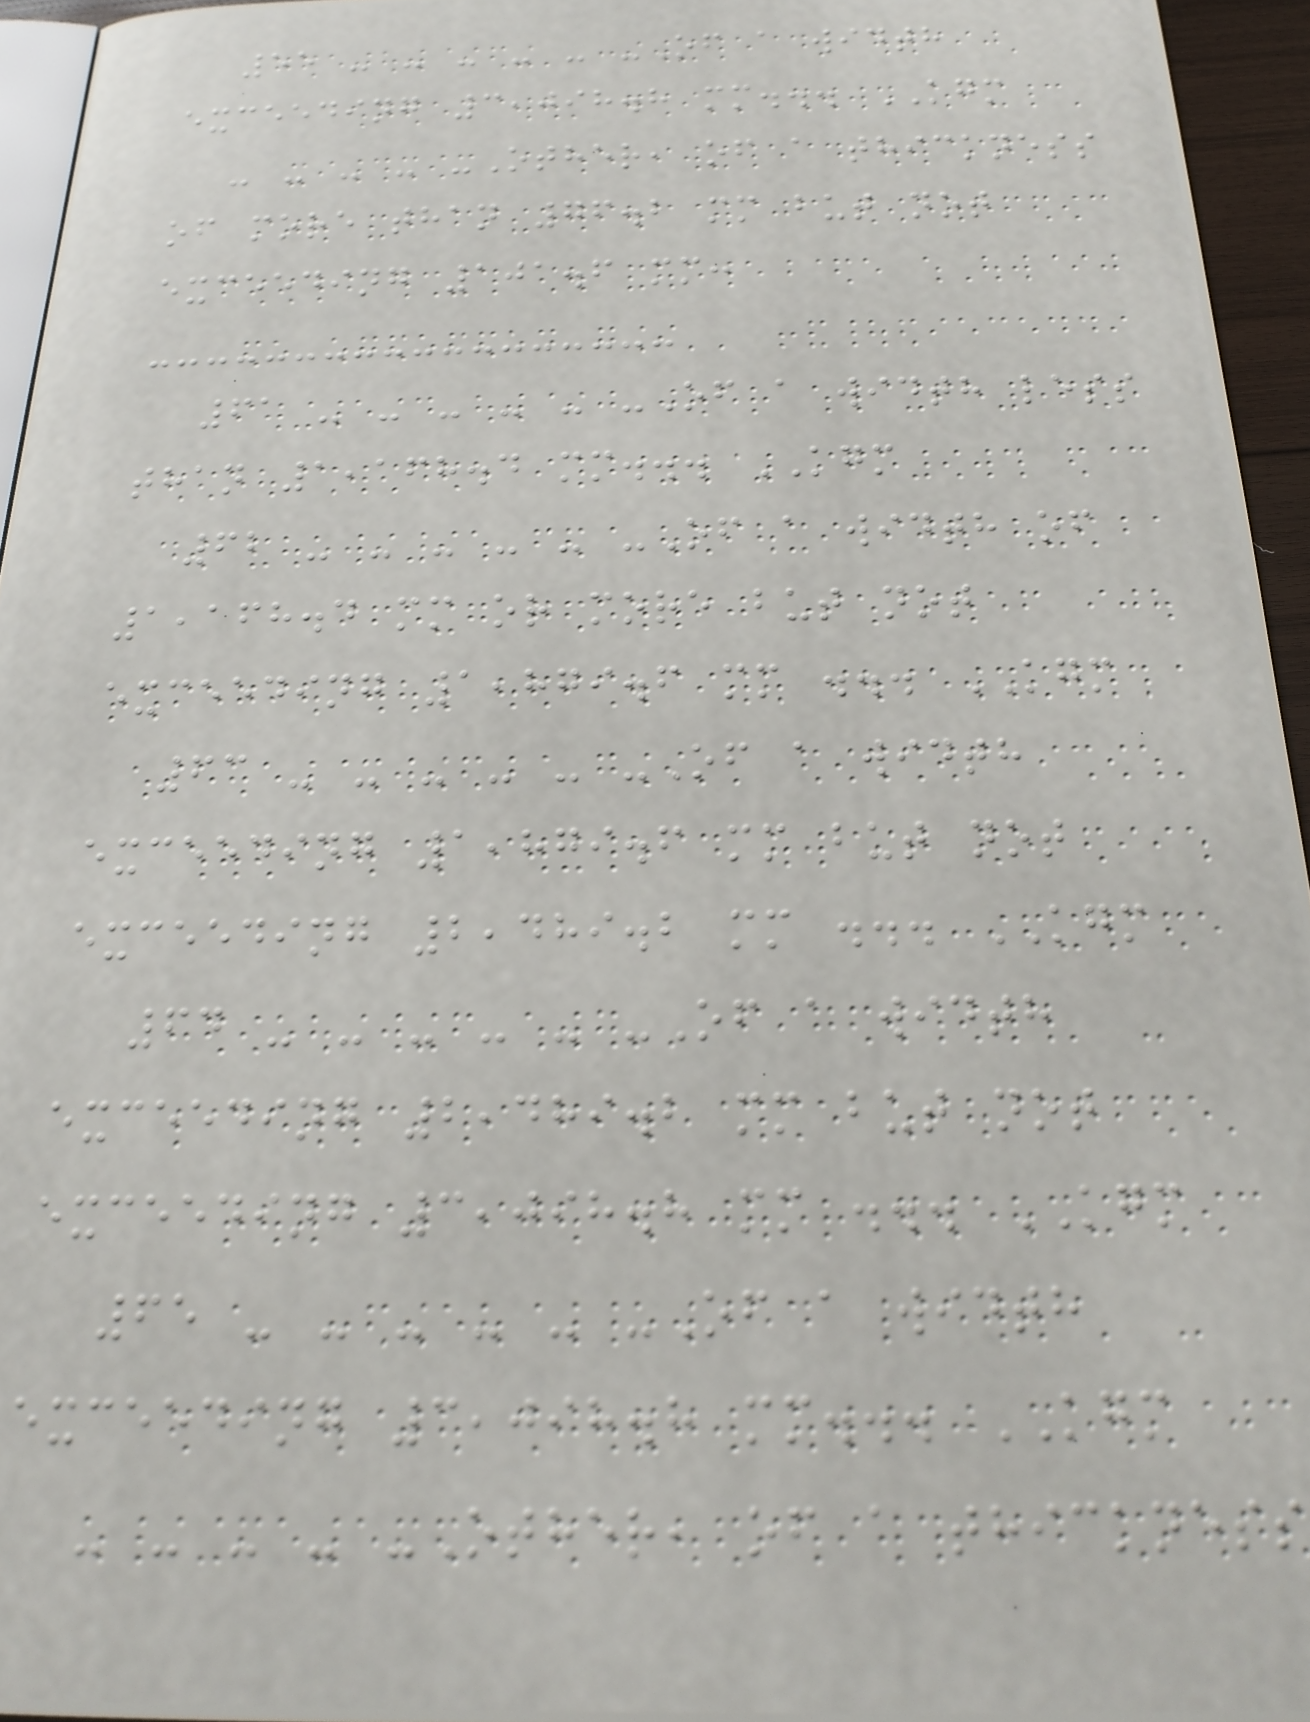55 - - - - - -Of a width
exceeding 3,098.8 mm... KGM
- - - - -Other, of a thickness
of more than 76.2 mm but not
exceeding 101.6 mm:
61 - - - - - -Of a width less
than 1,168.4 mm... KGM
62 - - - - - -Of a width of
1,168.4 mm or more but not
exceeding 1,879.6 mm ... KGM
63 - - - - - -Of a width
exceeding 1,879.6 mm but not
exceeding 2,489.2 mm ... KGM
64 - - - - - -Of a width
exceeding 2,489.2 mm but not
exceeding 3,098.8 mm ... KGM
65 - - - - - -Of a width
exceeding 3,098.8 mm... KGM
- - - - -Other, of a thickness
